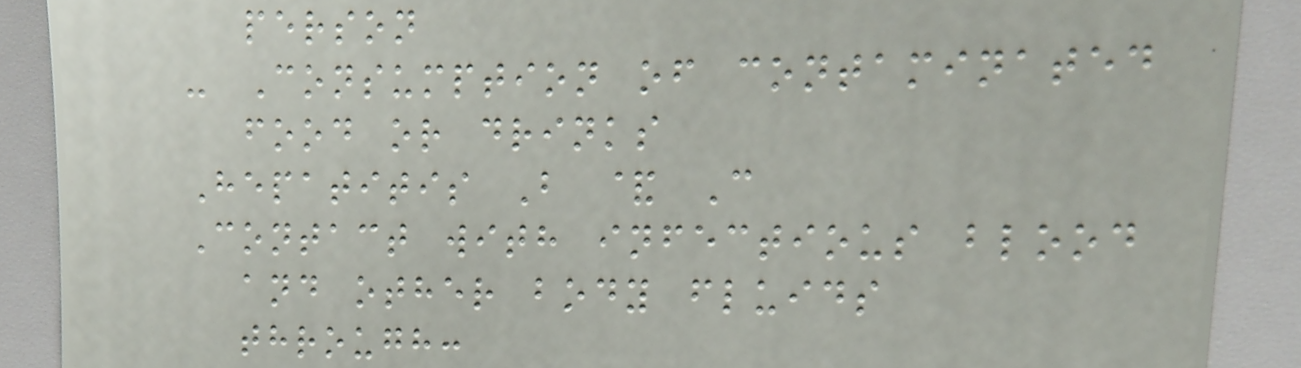person
- Consumption of contaminated
food or drinks
Hepatitis B & C
Contact with infectious blood
and other body fluids
through:
